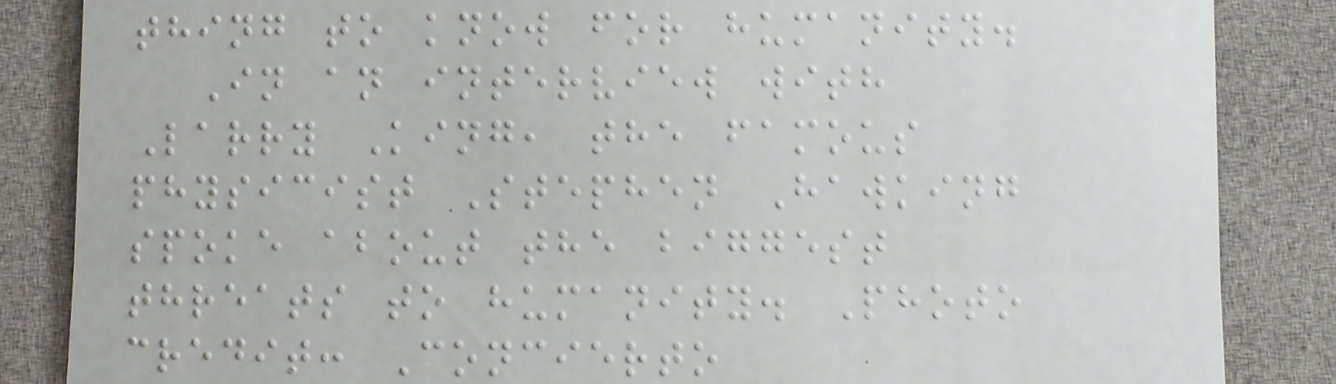thing to know for humanity.
In an interview with
Larry King, the famous
physicist Stephen Hawking
spoke about the biggest
threats to humanity. Photo
credit: Concierto
